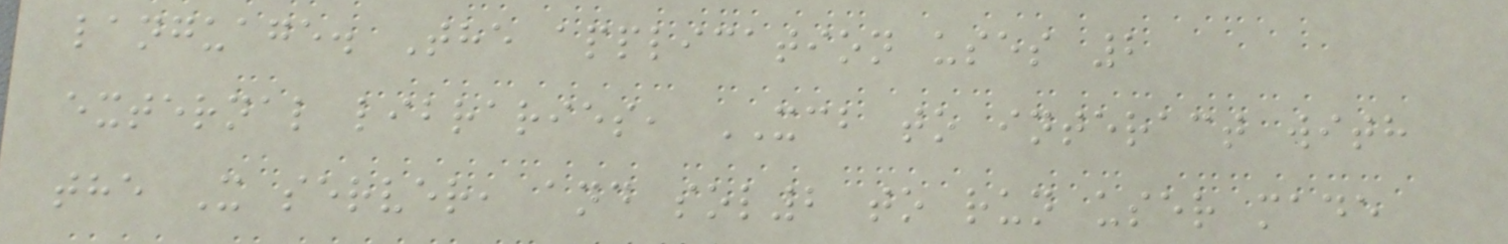language. The application uses 2
external libraries, XCB to interact with
the X server, and sol2 to run user made
